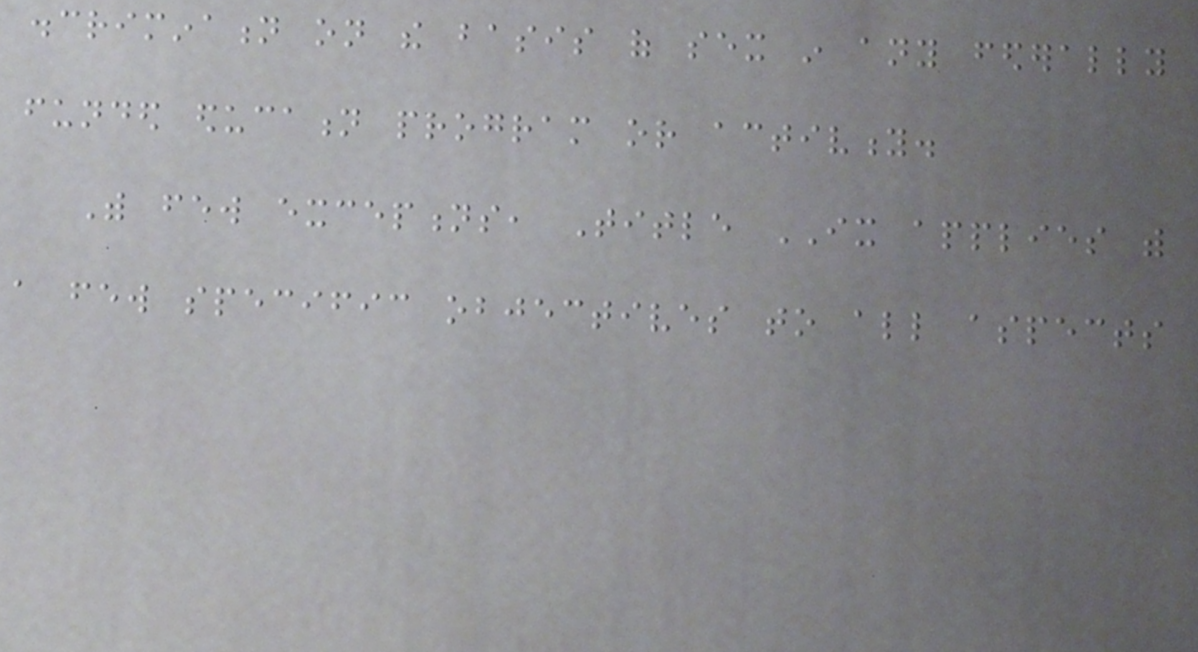discrimination on the basis of sex in any federally
funded education program or activity.
With few exceptions, Title IX applies with
a few specific objectives to all aspects
